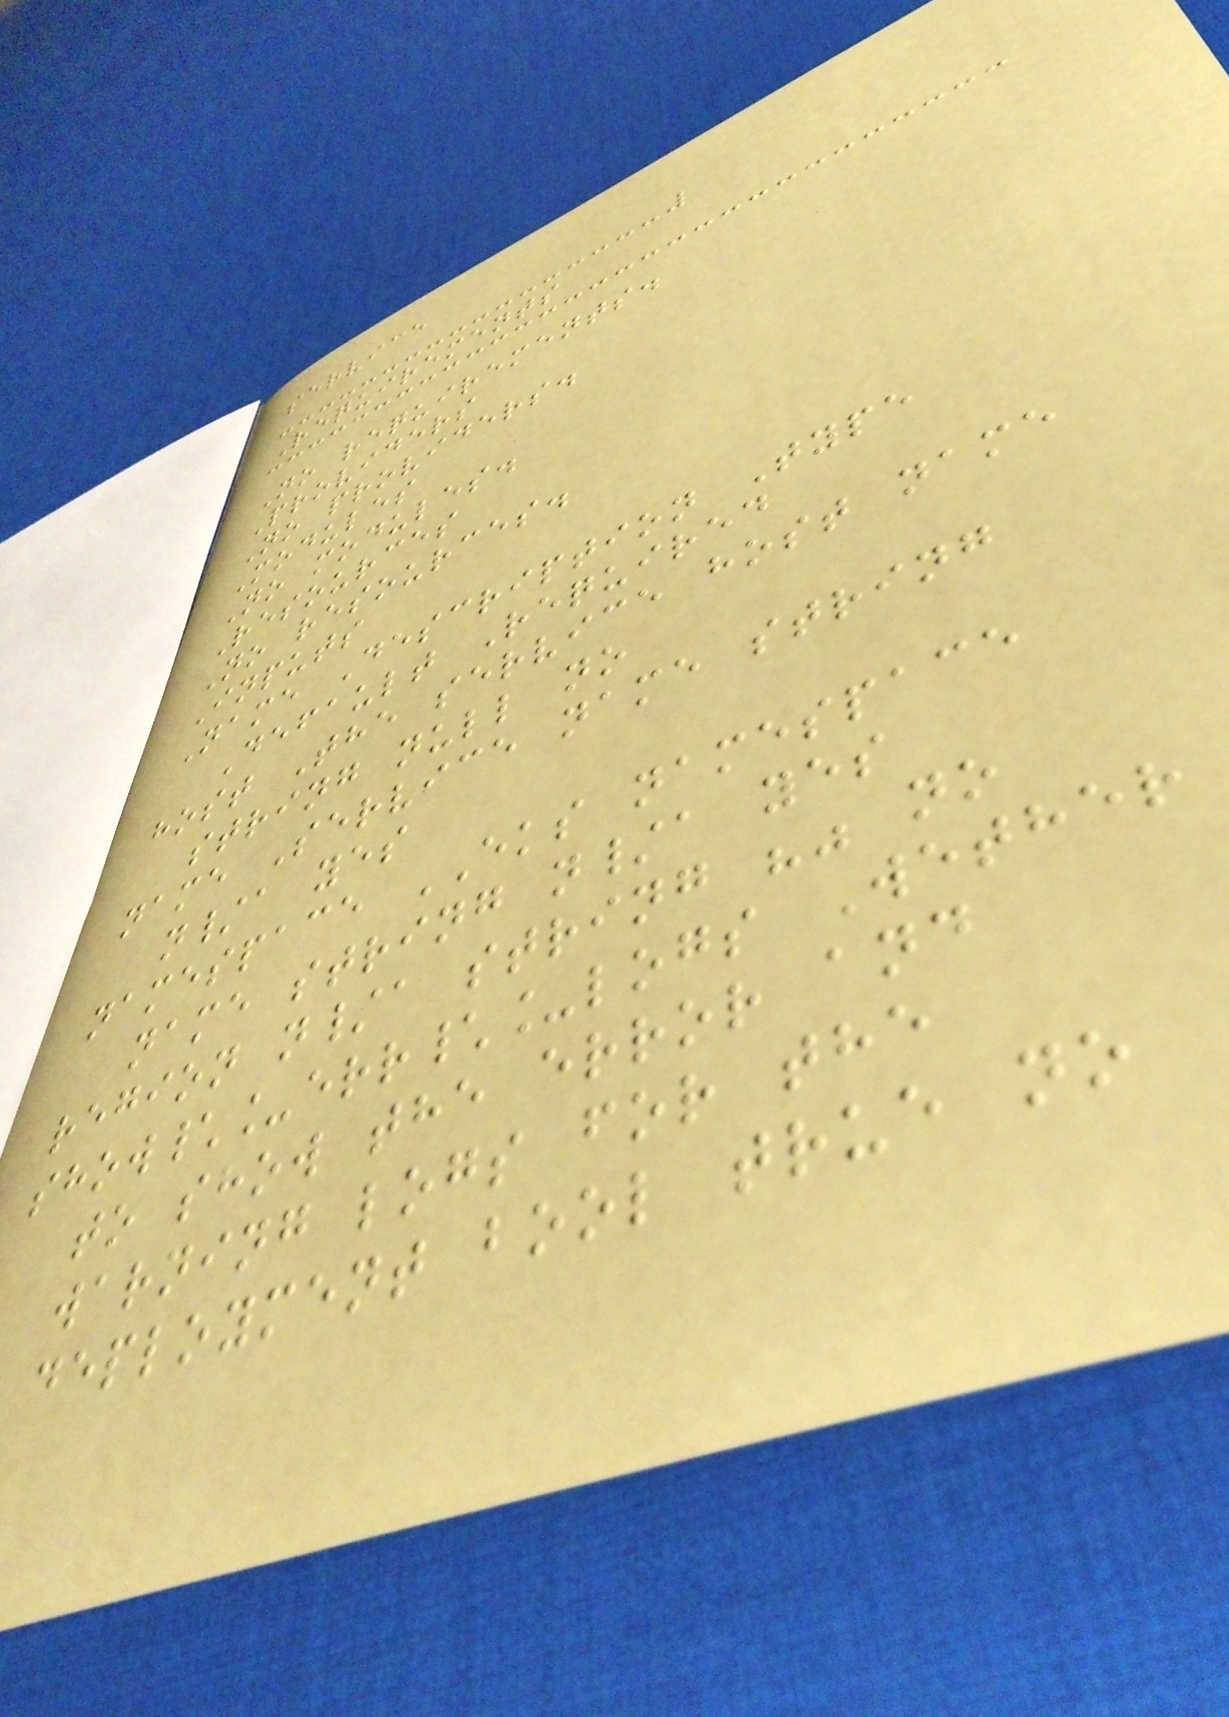service
Requirements
No requirements.
Providers
No providers.
Modules
No modules.
Resources
No resources.
Inputs
Name Description Type
Default Required
host The service host name
string null no
name Service name string
n/a yes
namespace EKS namespace
name string n/a yes
region n/a string "" no
show\_err\_logs Wether
to show the error and
warning logs for the
deployment bool true no
